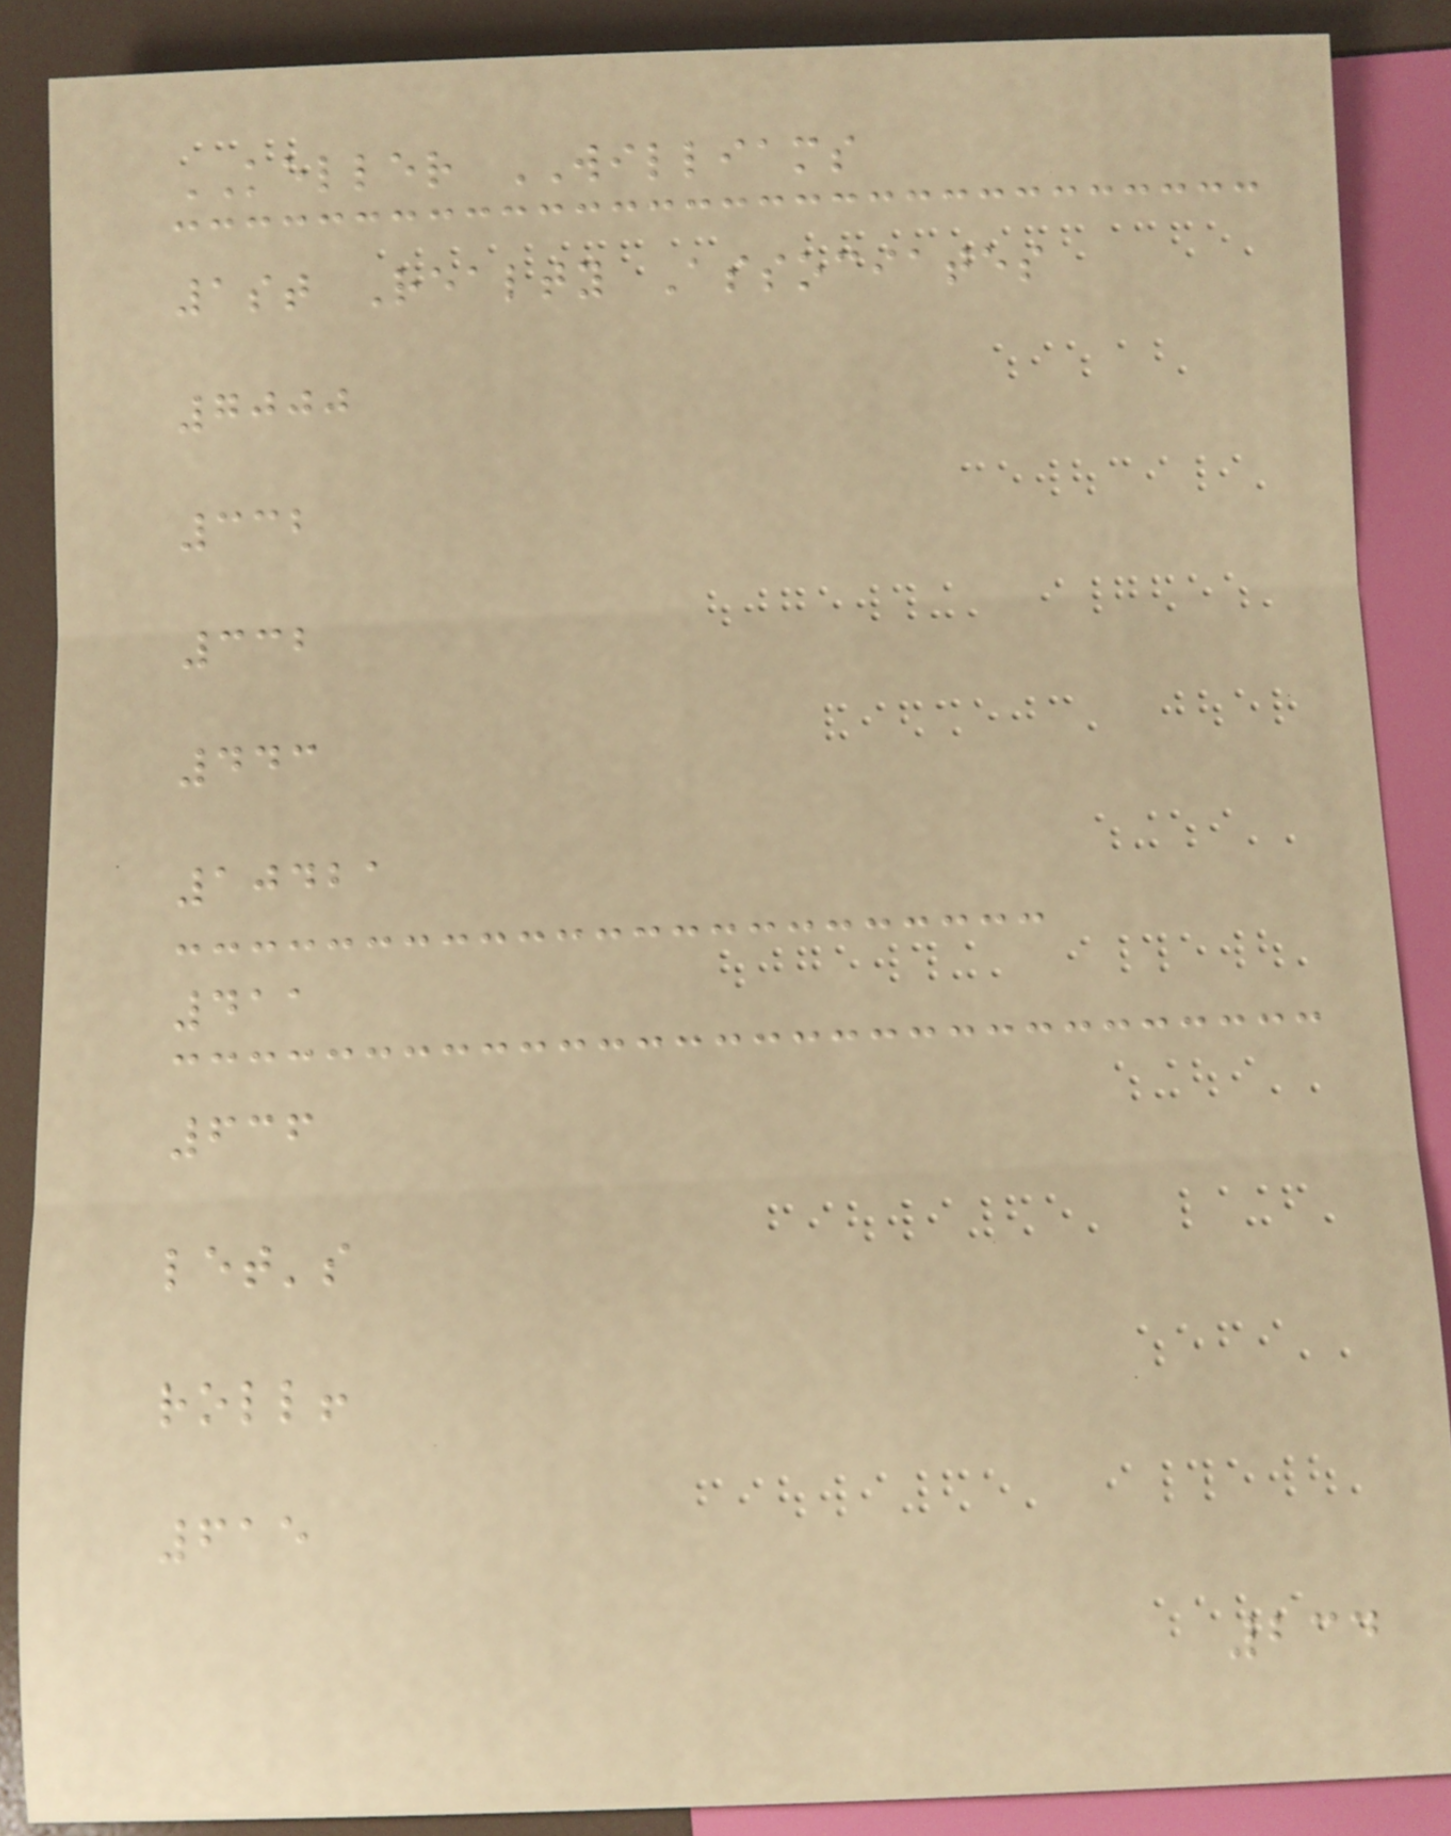KELLER WILLIAMS
1st Realty Associates
7000
332
332
443
10421
411
636
let's
roll!
615
234
